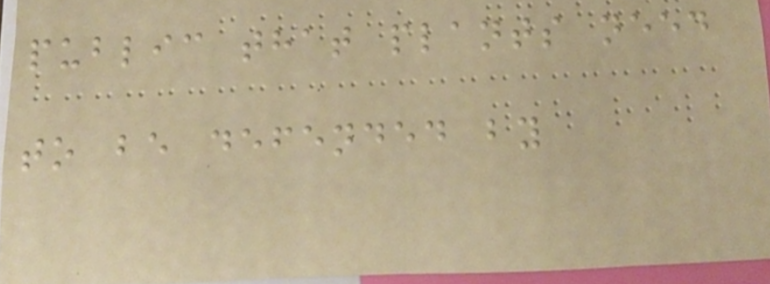public that plants need
to be defended by
